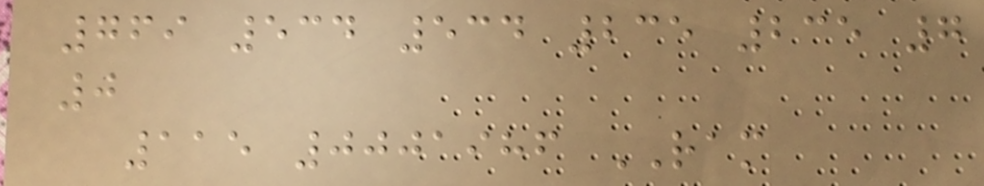769 534 534 235 235 7
0
115 0001986 RAM
